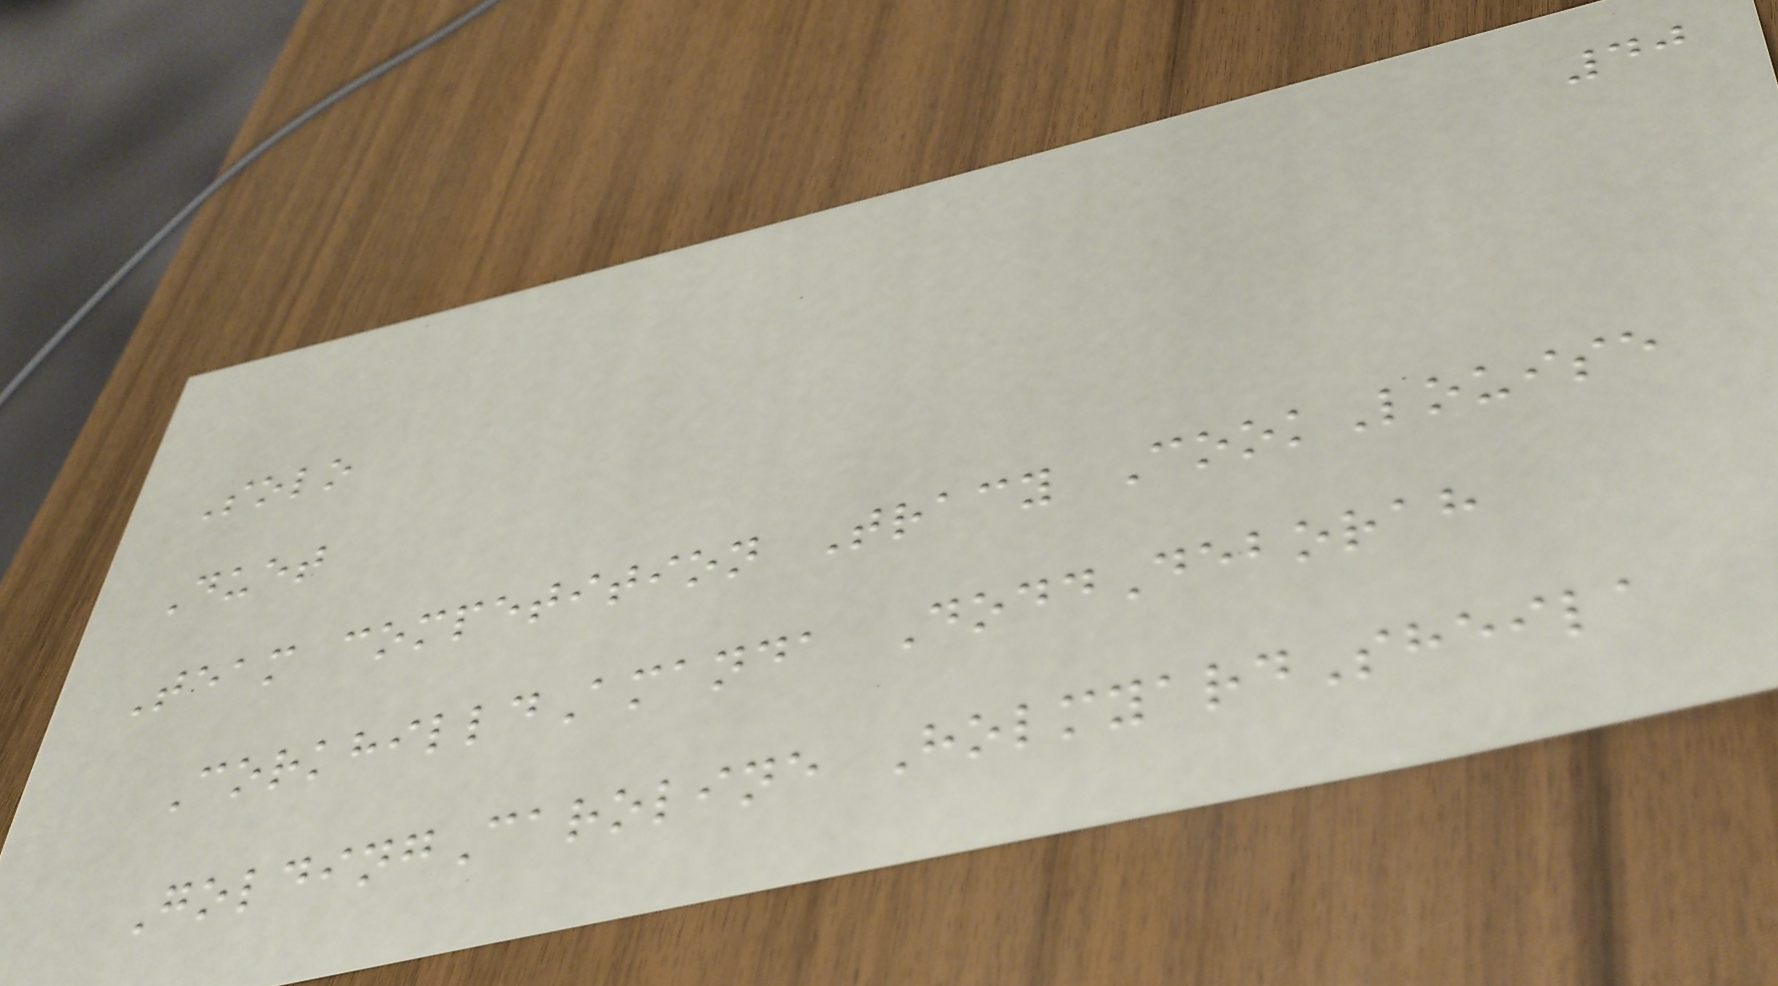40
Solo
Duet
Team competition Tracy CookLouise
CorkhilldAmanda DoddDeborah
GoldingCaroline HolmyardSheila
